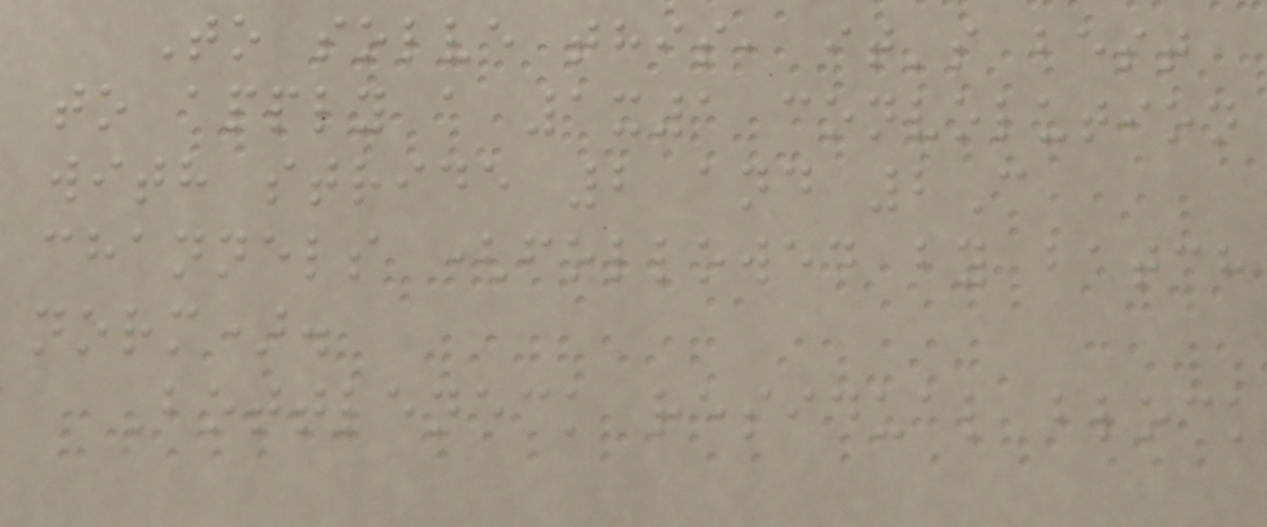To solve this, it's best
to apply a 1x1 convolution
with stride 2 and 2C
channels (followed by batch
norm).
Bottleneck residual block
